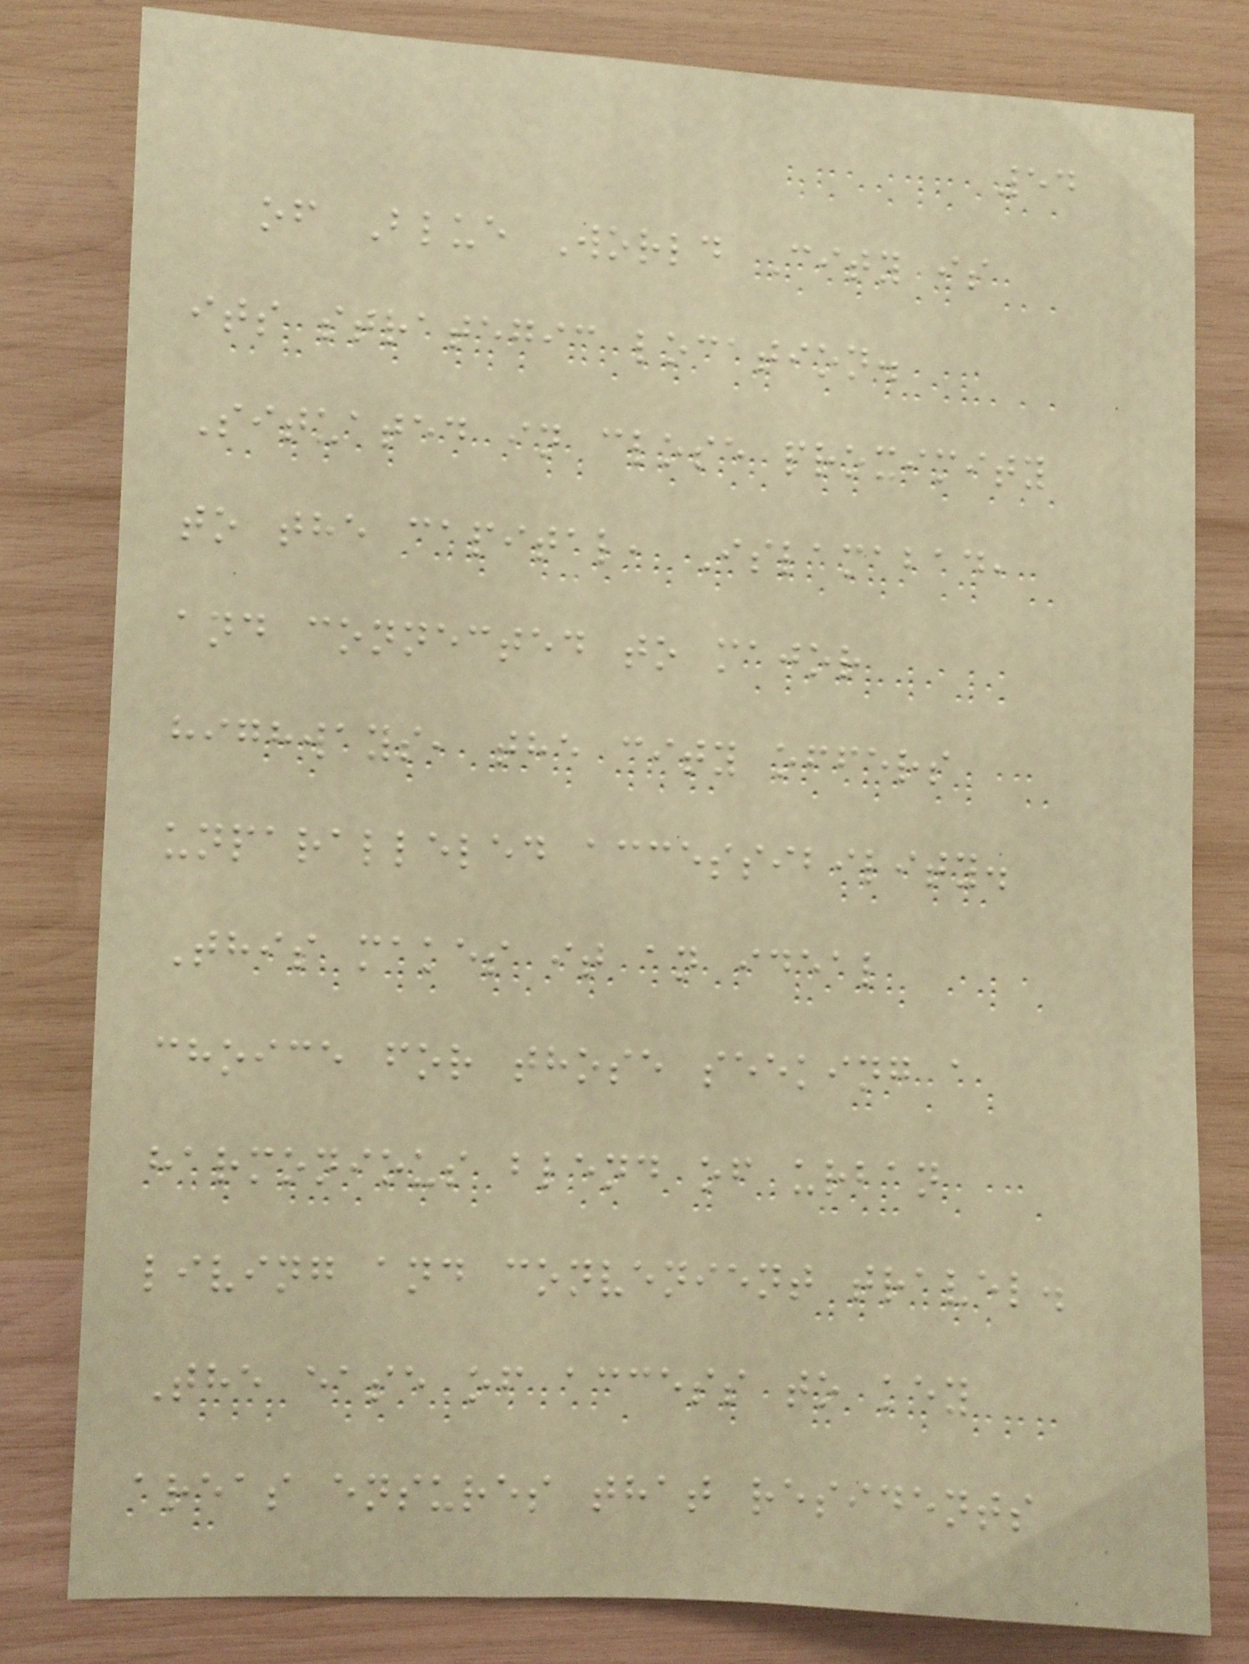54
of Blue World City is
its strategic location.
Situated in close proximity
to the capital, Islamabad,
and connected to major
highways, the city offers
unparalleled accessibility.
This makes it an ideal
choice for those seeking a
harmonious blend of urban
living and convenient travel.
The ease of access to key
areas ensures that residents
